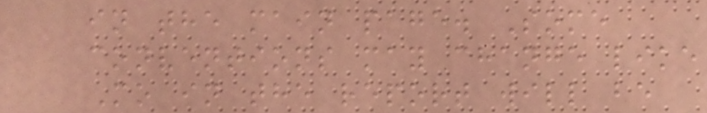in the main page. Some
conventions may change like
Mo in the report will be
